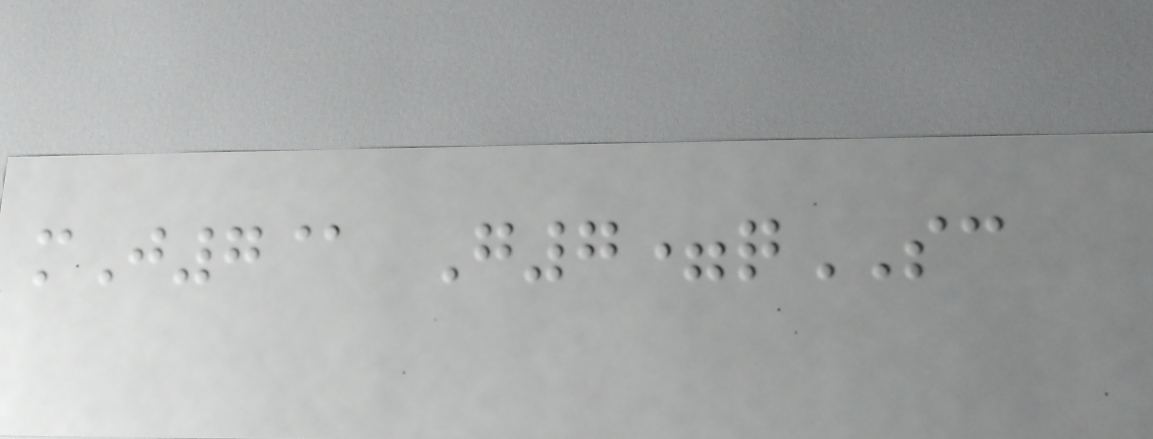mJ7@ G7=qSC
